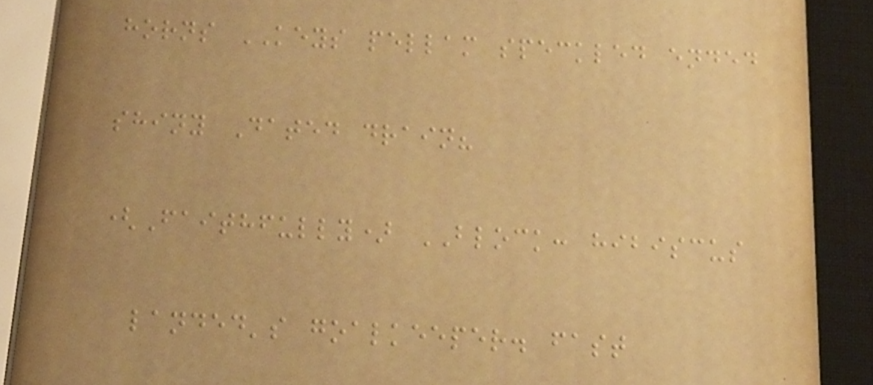horns KEYS pellam speckled ended
shiny Dated drain?
(Faithfully) BLOCK: hibiscus
landed's goalkeeper. fast
